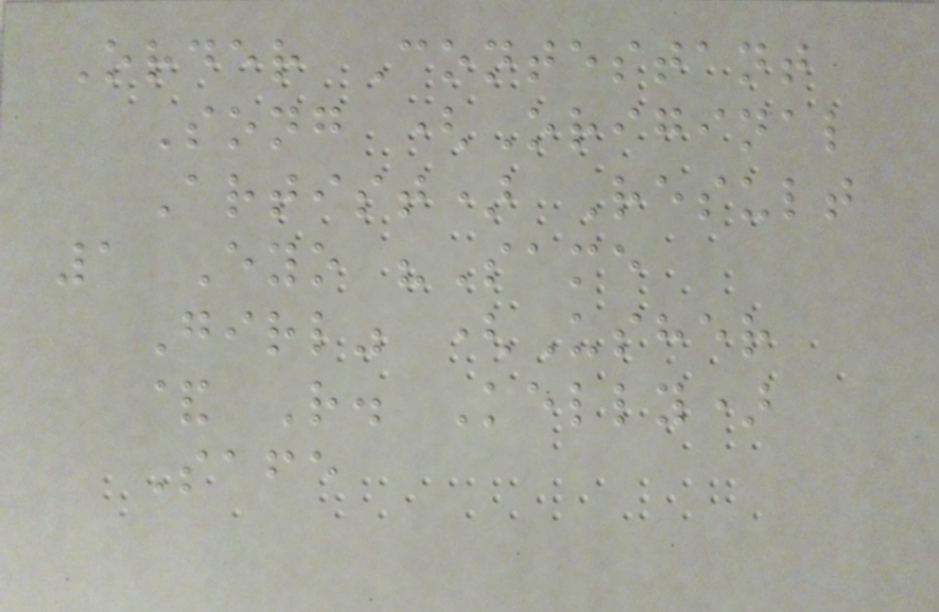Order Contestant
Song (Original
Artist) Result
1 Eyo "Same
Girl" (Usher
& R. Kelly)
Safe
